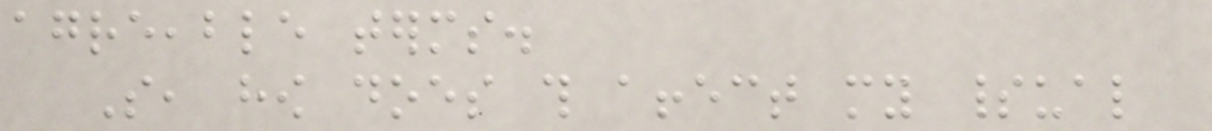agreeable terms.
So, how does this affect my spiritual
